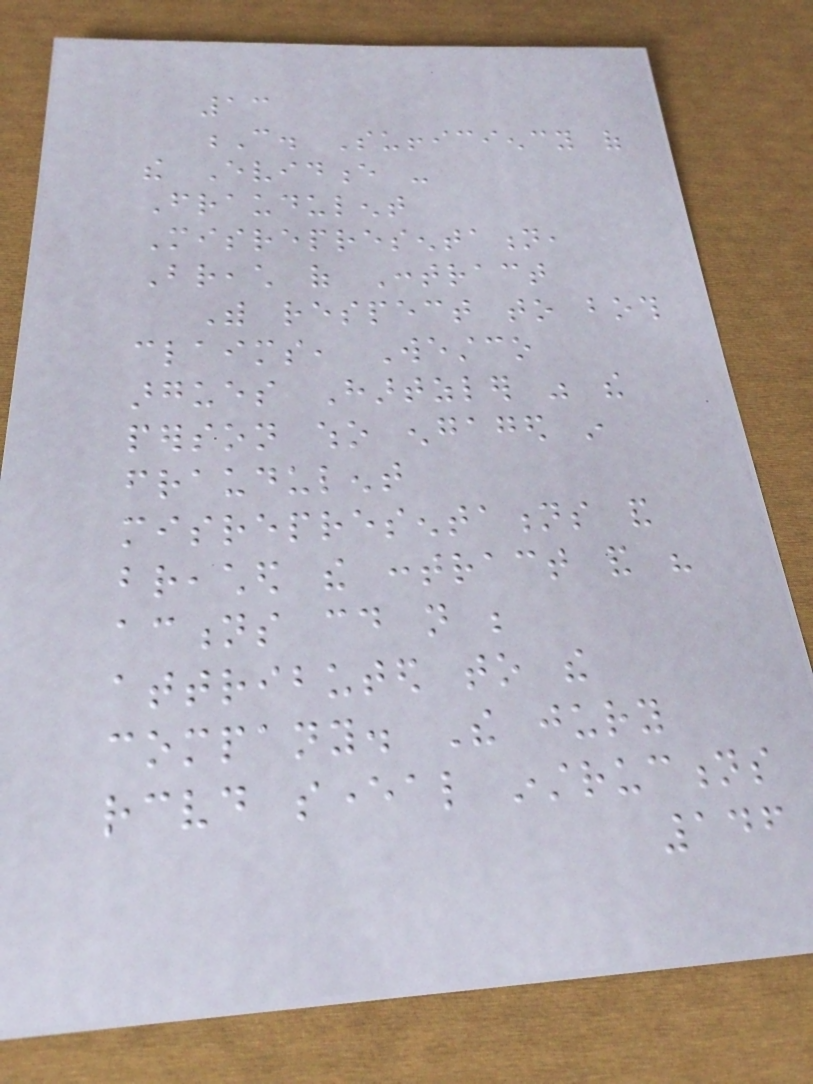13
C. Sufficiency of
the Evidence -
Fraudulent
Misrepresentation,
Breach of Contract
With respect to both
claims, Westco
argues Hartzler was the
person who engaged in
fraudulent
misrepresentations and
breached the contract and his
actions could not be
attributed to the
company. The jury
received several instructions
146
